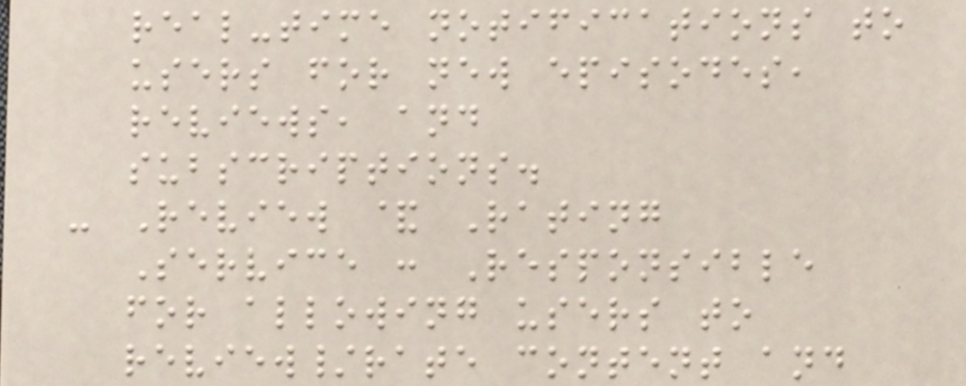real-time notifications to
users for new episodes,
reviews, and
subscriptions.
- Review & Rating
Service : Responsible
for allowing users to
review/rate content and
